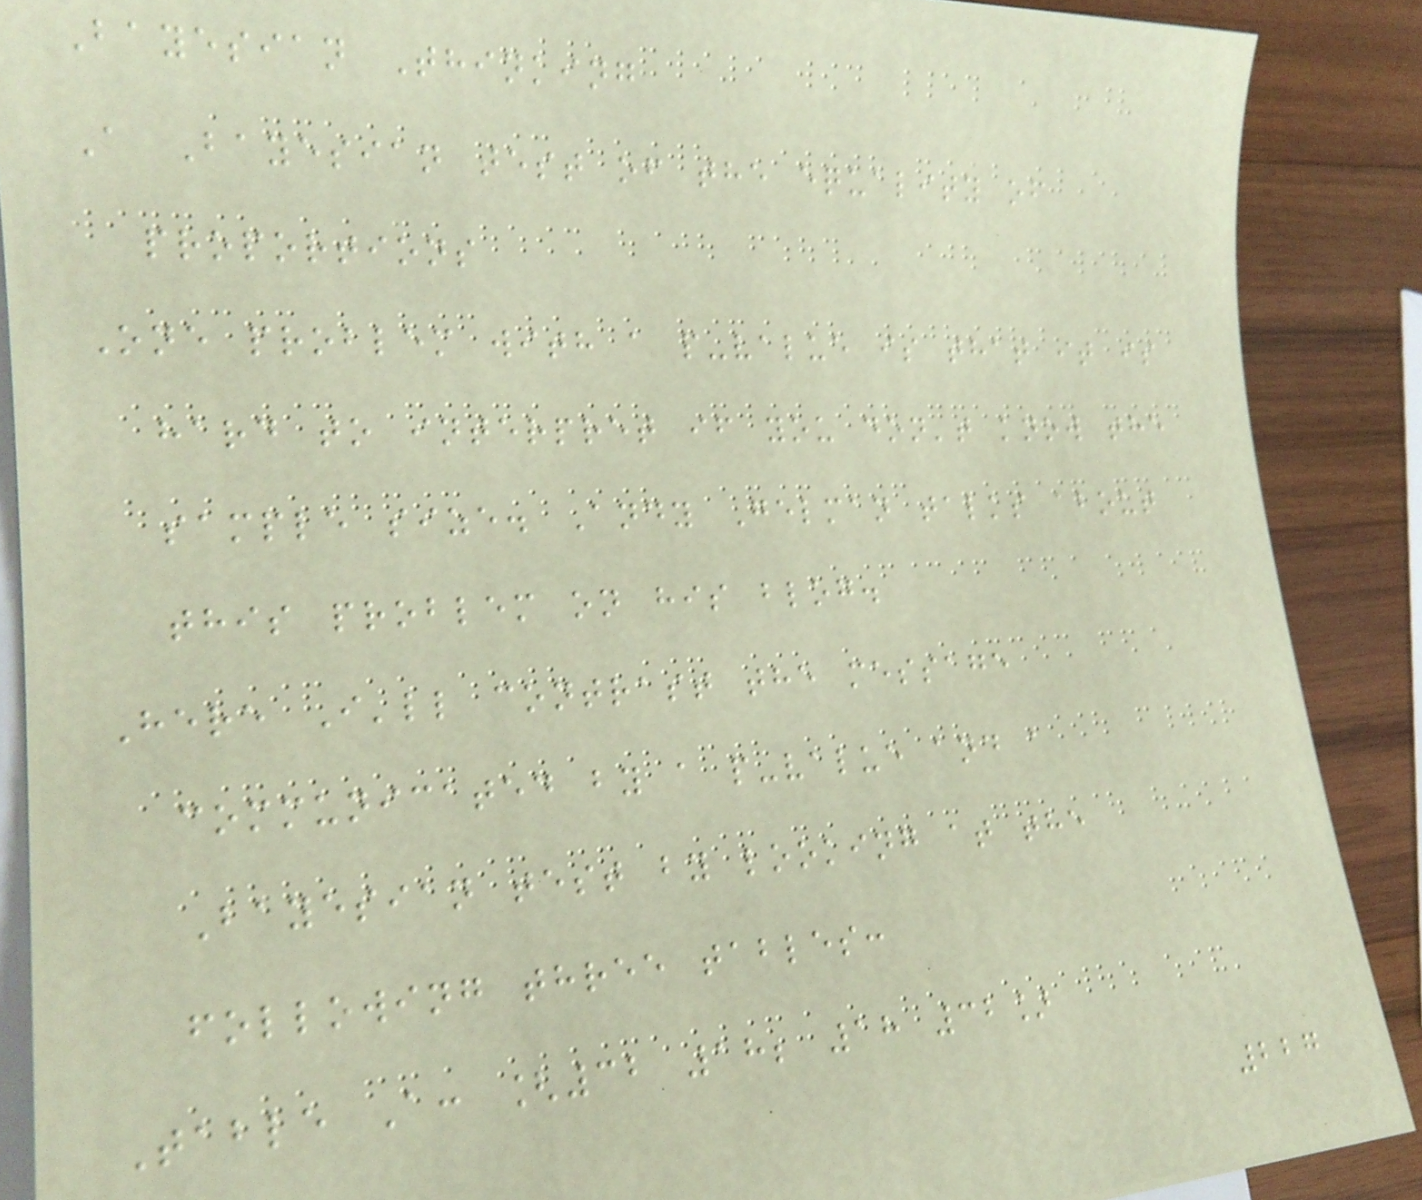Bayesian Thinking
A Bayesian test of the equality of
proportions
One problem with a p-value is that it is
hard to interpret if you don't know the
sample size. Andy Gelman talks about
this problem on his blog.
Here I'll contrast the message
communicated by a p-value and a
Bayesian test by looking at the
following three tables:
Table A: [32 18; 18 32]
227
